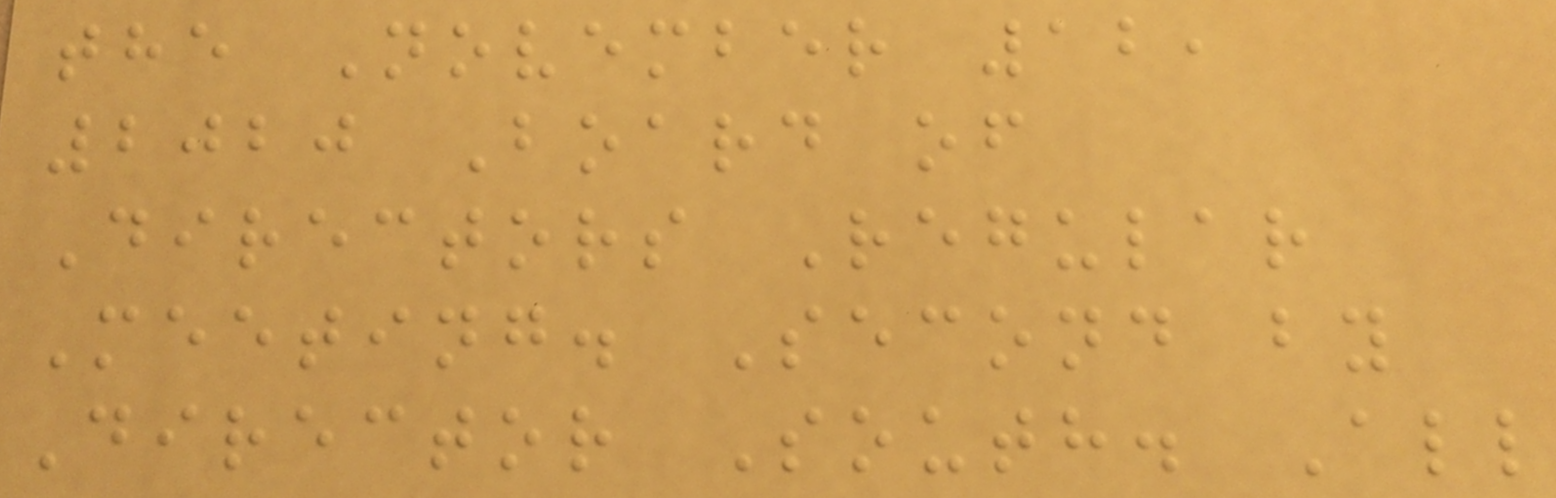the November 12,
2020 Board of
Directors Regular
Meeting. Second by
Director South. All
